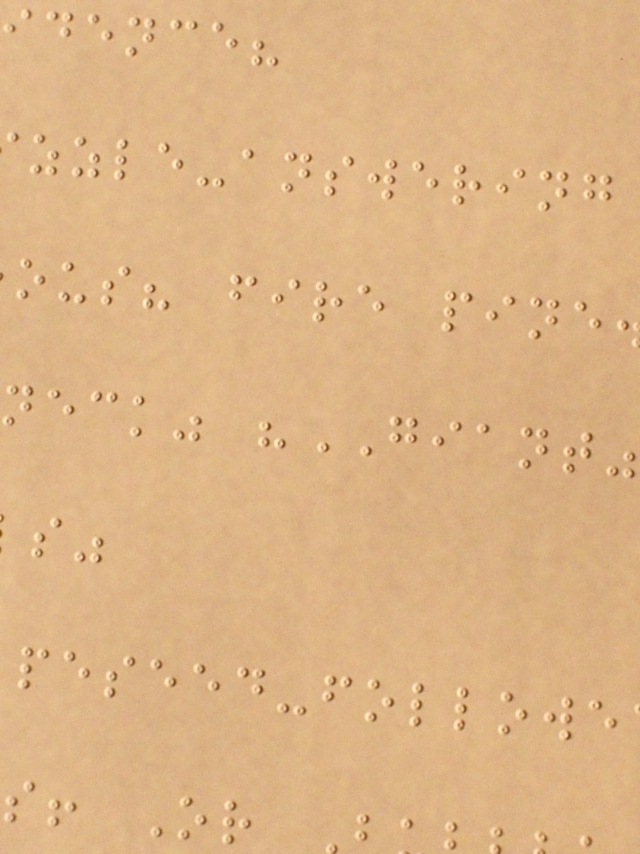idence?
zzle-answering
ous? fire pine
neck" "GIANT"
